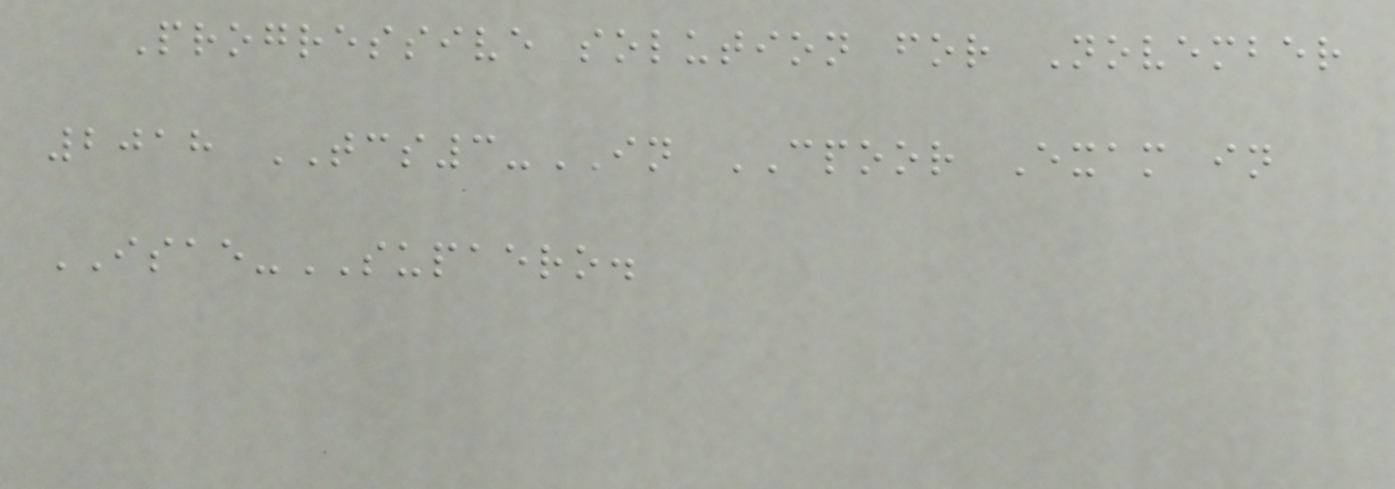Progressive solution for November
2018 TCS3-IN CPOOR Exam in
ISAE-SUPAERO.
